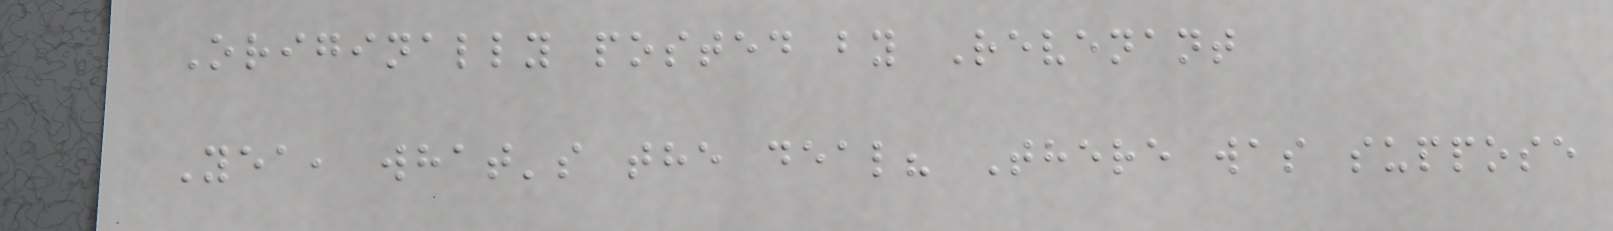Originally posted by Revenant
Yea, what's the deal? There was suppose
